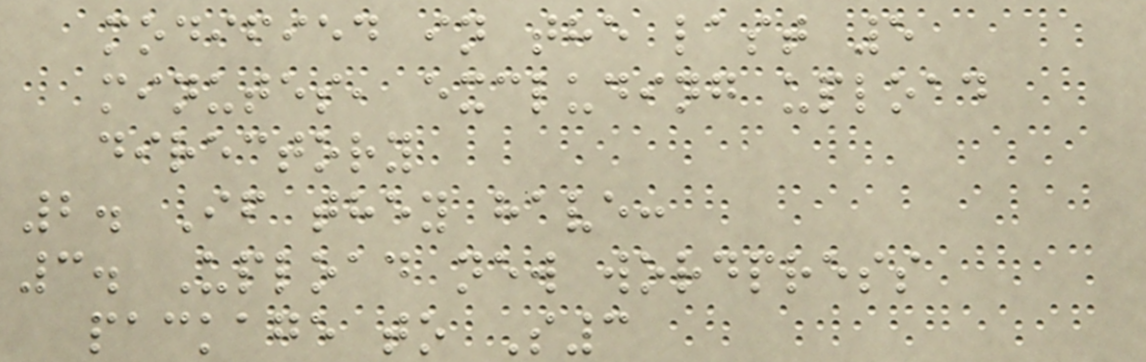modified in the last 5
minutes, excluding upload
directory
2. If they have:
3. Upload new wordpress
package to S3
